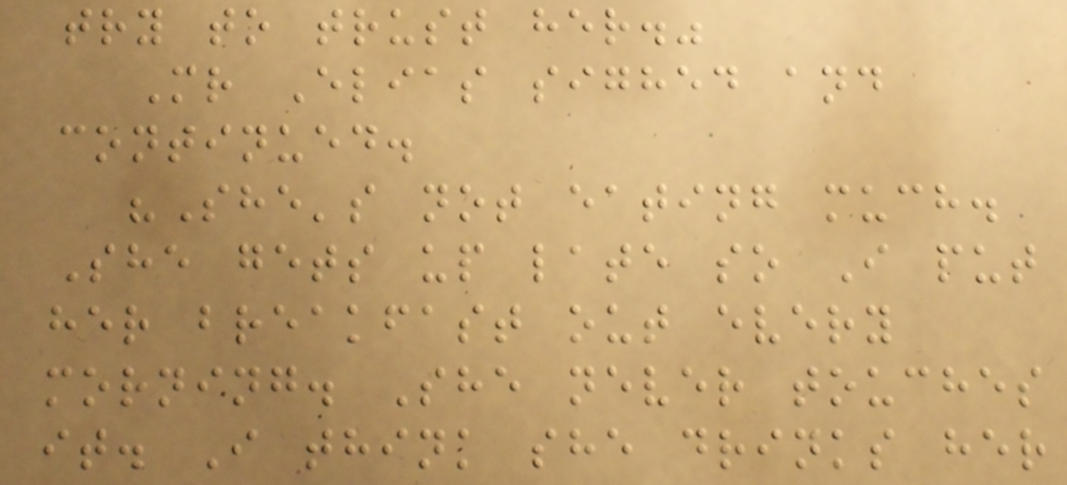try to trust her."
Mr Elias sighed and
continued.
"She's not eating much.
She gets up late so I put
her breakfast out every
morning. She never touches
it. I think she drinks her
